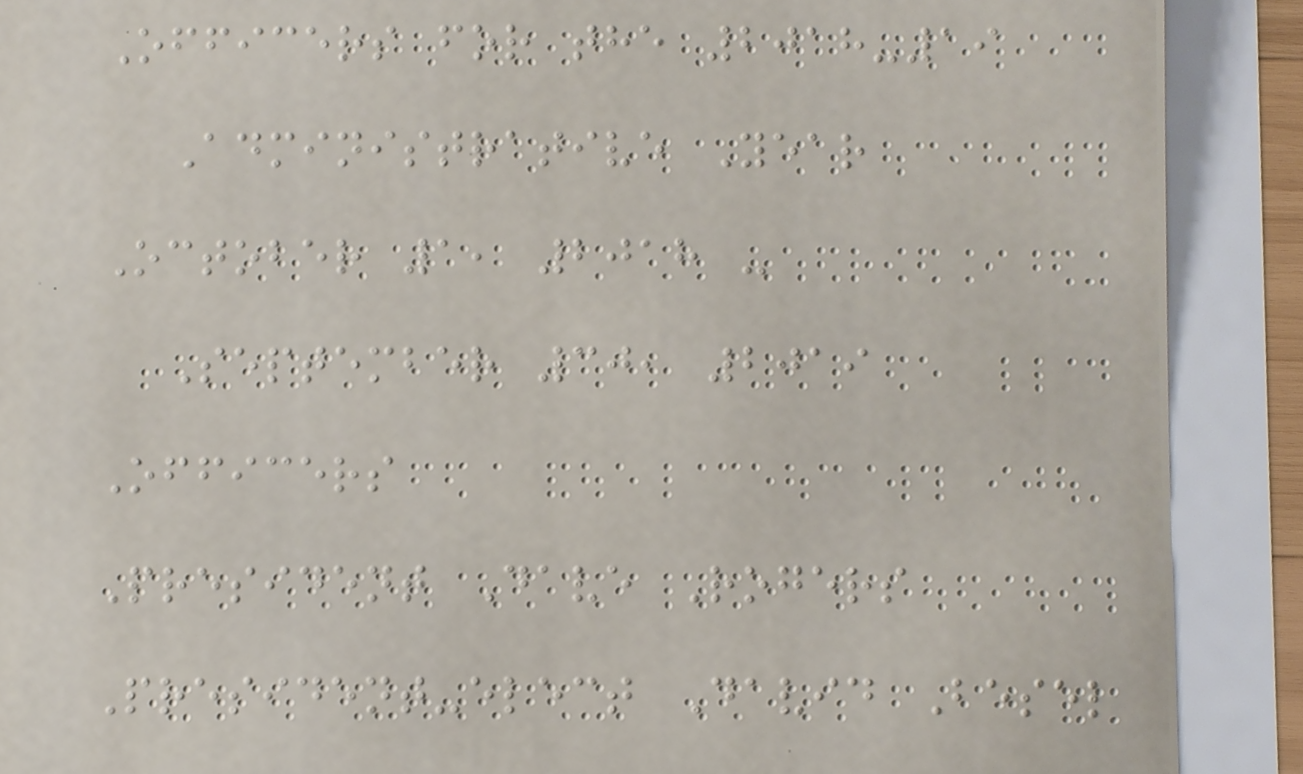Officers for the 2018-19
Administrative Year
October 1, 2018 -
September 30, 2019
Officers
President Dave Rogers
President-elect David Besel
